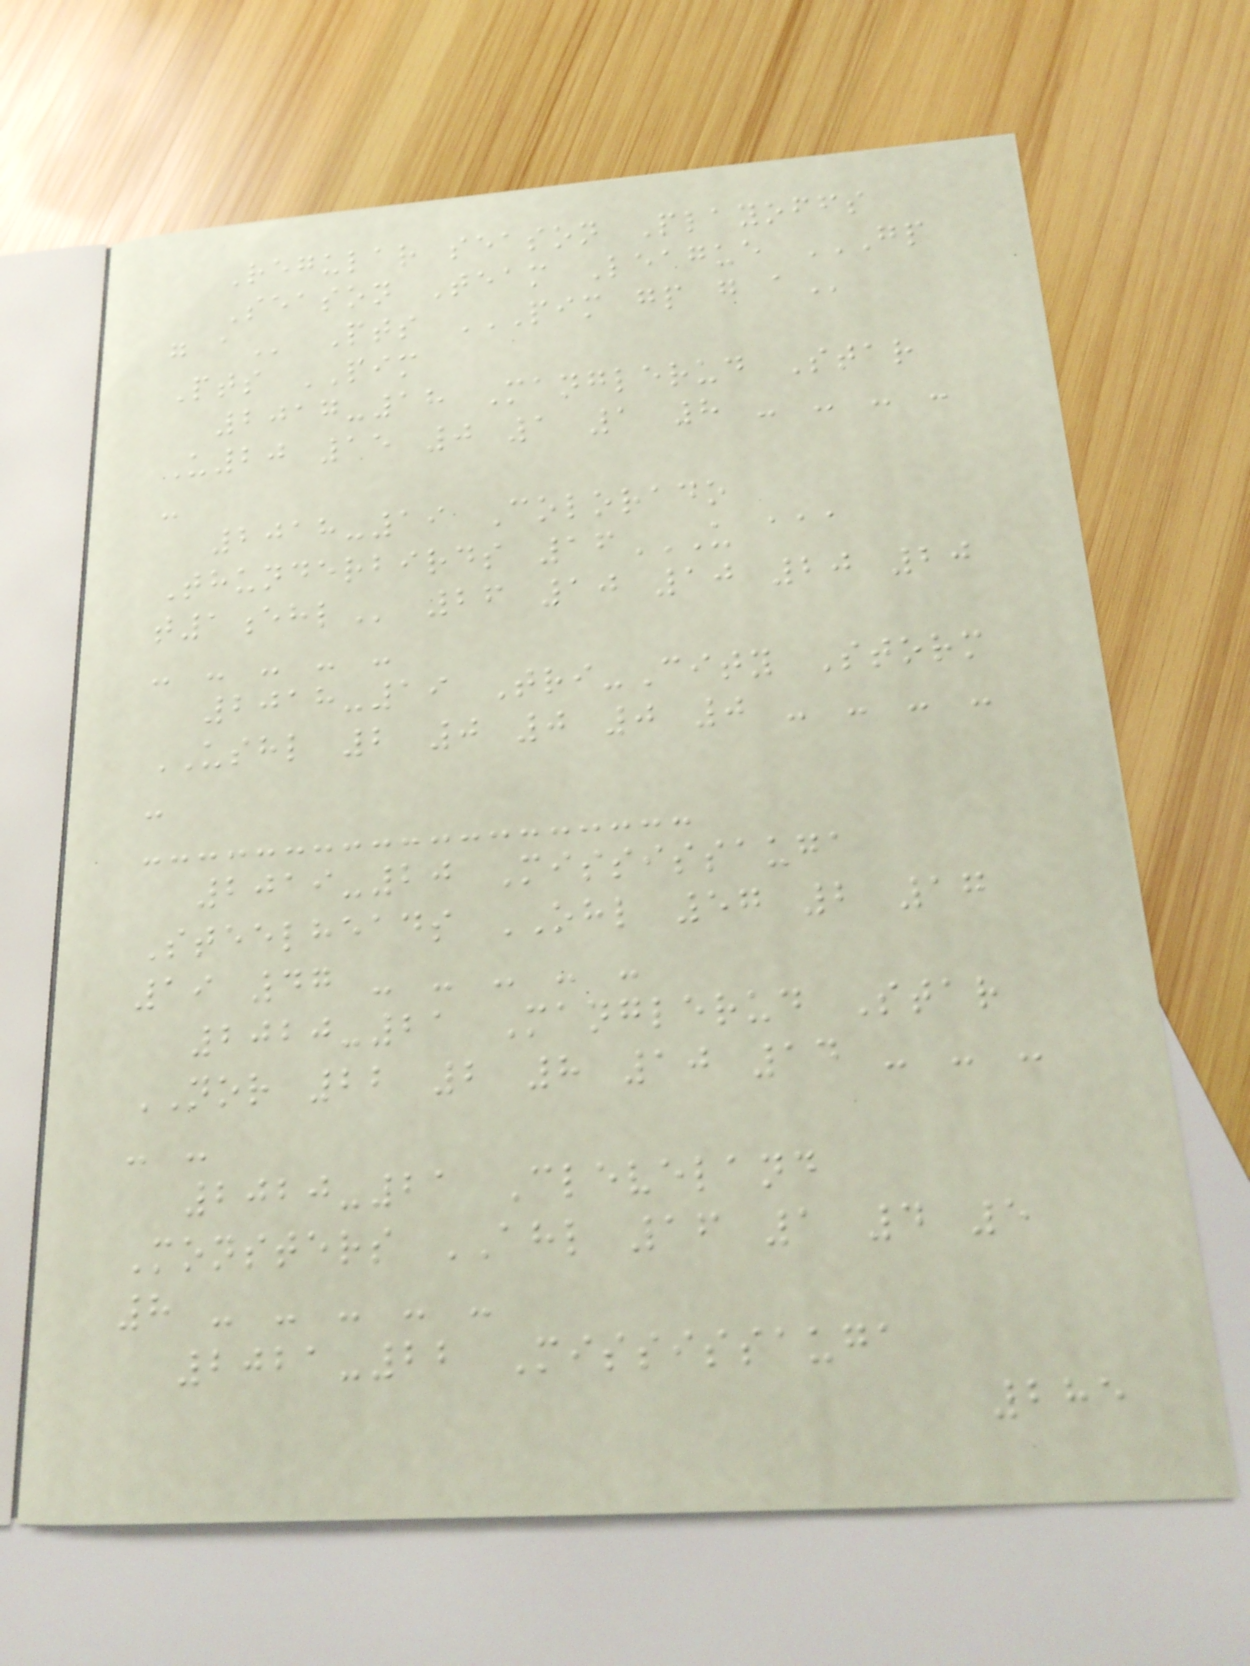Regular season Playoffs
Season Team League GP
G A Pts PIM GP G A
Pts PIM
2017-18 Manglerud Star
U20 15 0 1 1 8 - - - -
-
2018-19 Colorado
Thunderbirds 16U AAA
T1EHL 26 10 10 20 20
- - - - -
2018-19 Tri-City Storm
USHL 2 0 0 0 0 - - - -
-
2019-20 Mississauga
Steelheads OHL 57 2 17
19 47 - - - - -
2020-21 Manglerud Star
NOR 22 2 8 10 14 - - -
- -
2020-21 Cleveland
Monsters AHL 16 1 4 5
8 - - - - -
2021-22 Mississauga
285
